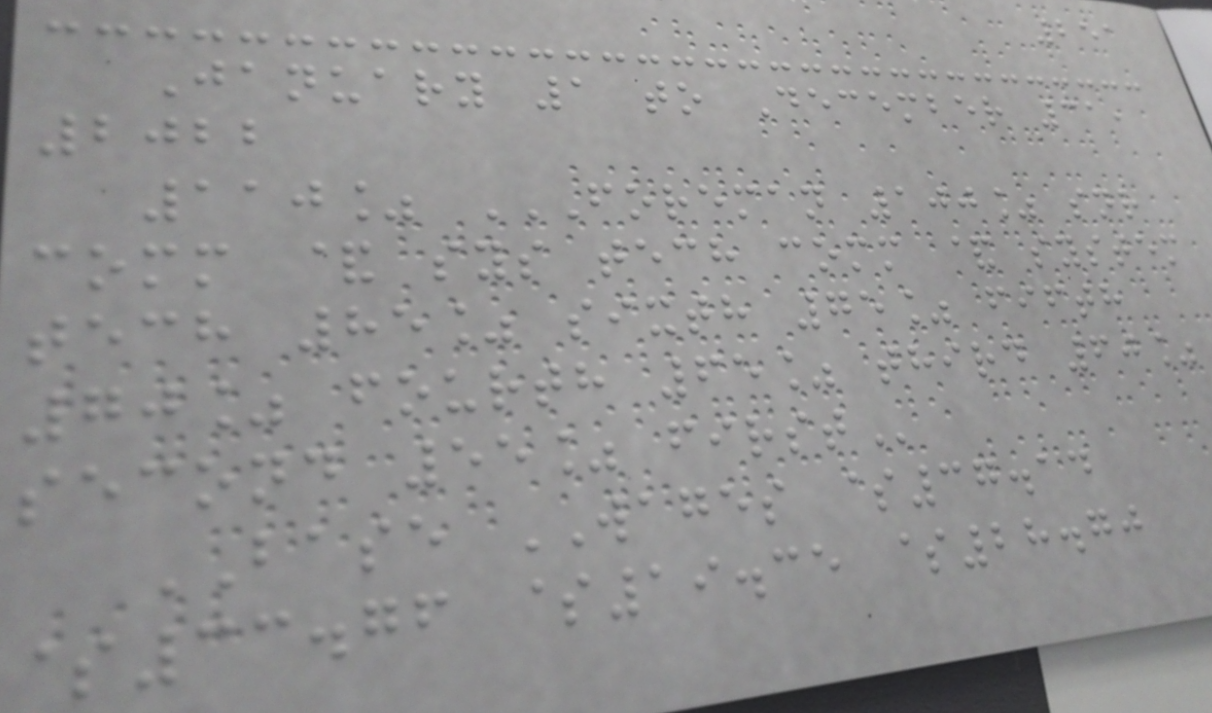251
January 1 to December 31,
2022
110% FOREMAN 100% SNR
COMM & SYS TECH COMM & SYSTEM
TECH 85% SIXTH 75% FIFTH
70% FOURTH 65% THIRD 60%
SECOND 55% FIRST
BASE WAGES $37.14
$33.76 $19.35 $28.70
